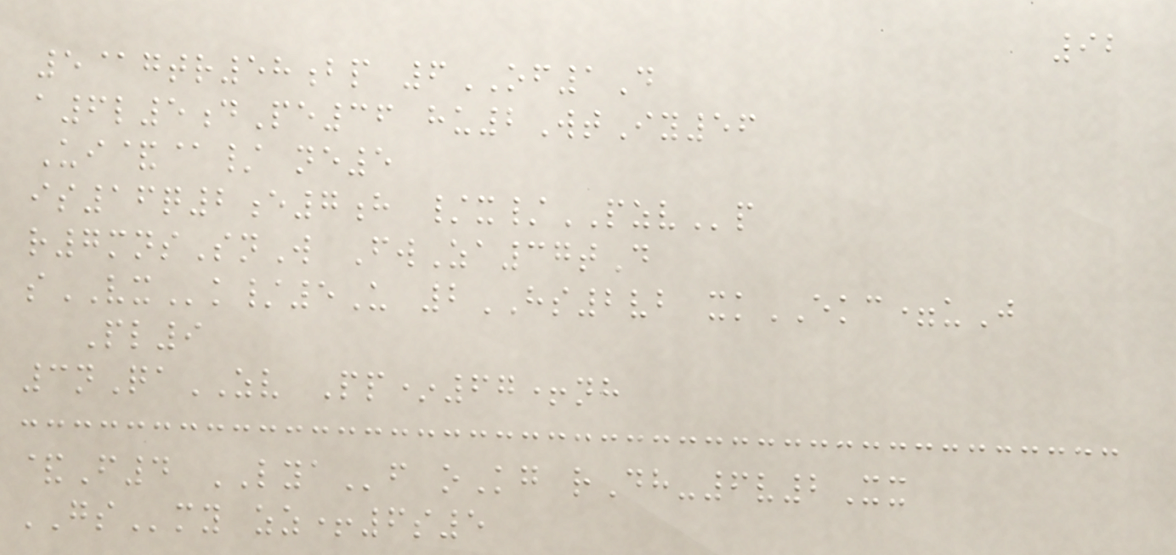92
5@gtr58bp 6OF1D
a6l5dPe36 hu2WtIy56
Ui&@/ ne5
is16q2e7h /x/PZVp
r7mnsSnW FwZa37tD
sVXk/5U 2HS2vb xkEKC=uJ
Pl9
3nQaZV Pp*67+nh
&F4 LYAf oKg rDh-6v2Xx
GSmy zz+6s5
